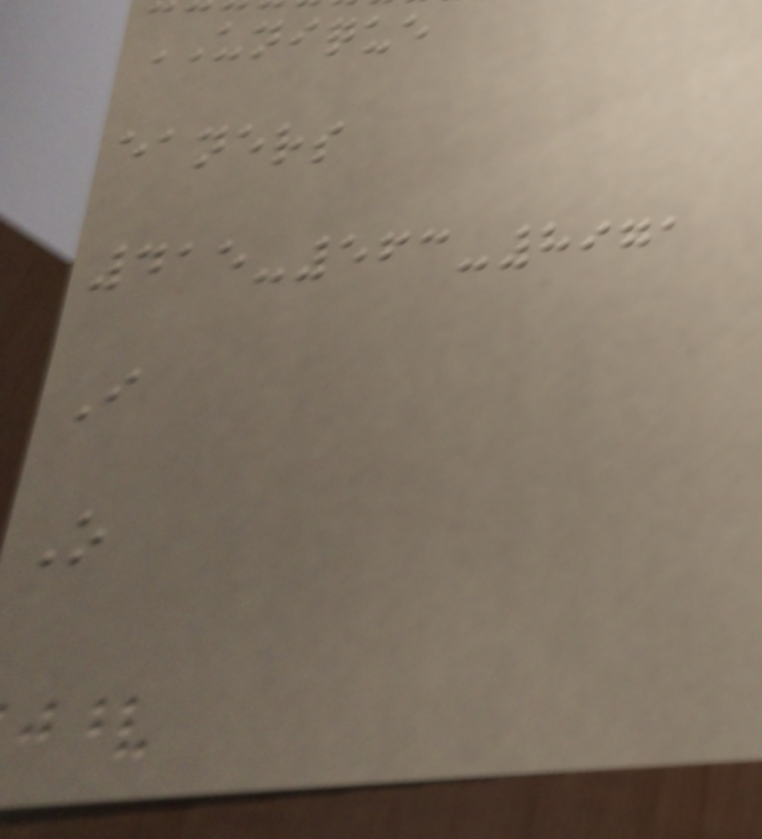UNIQUE
eaners
415-563-8971
I
O
